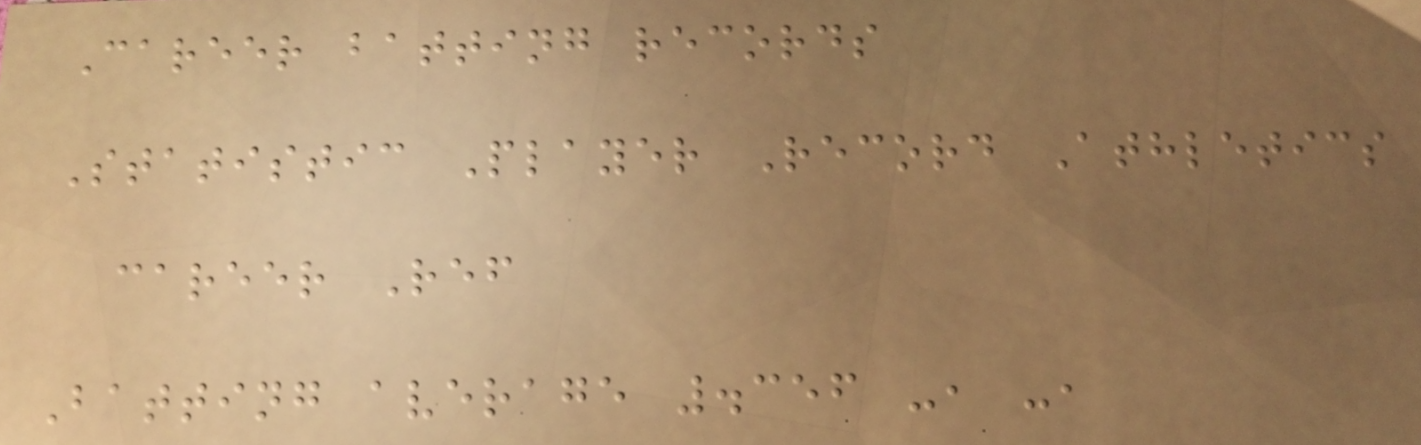Career batting records
Statistic Player Record Athletics
career Ref
Batting average .356 -, -,
